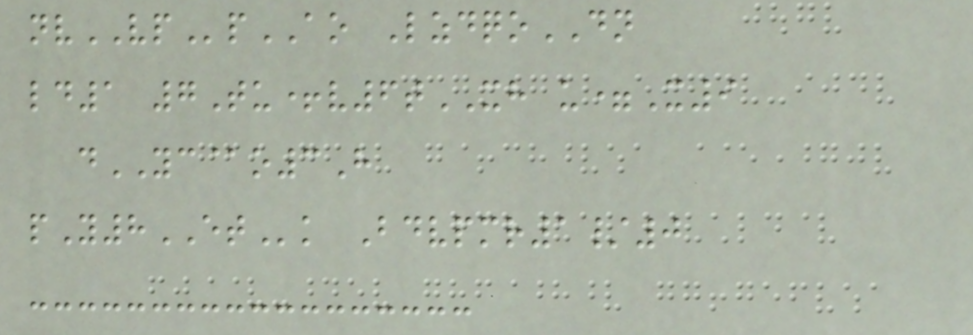nvVPpAO LzdqoDN
ld1 7Tu+v6tXH u=X9
dYC@o3H
pY8ETk Bdvpmr1/0
